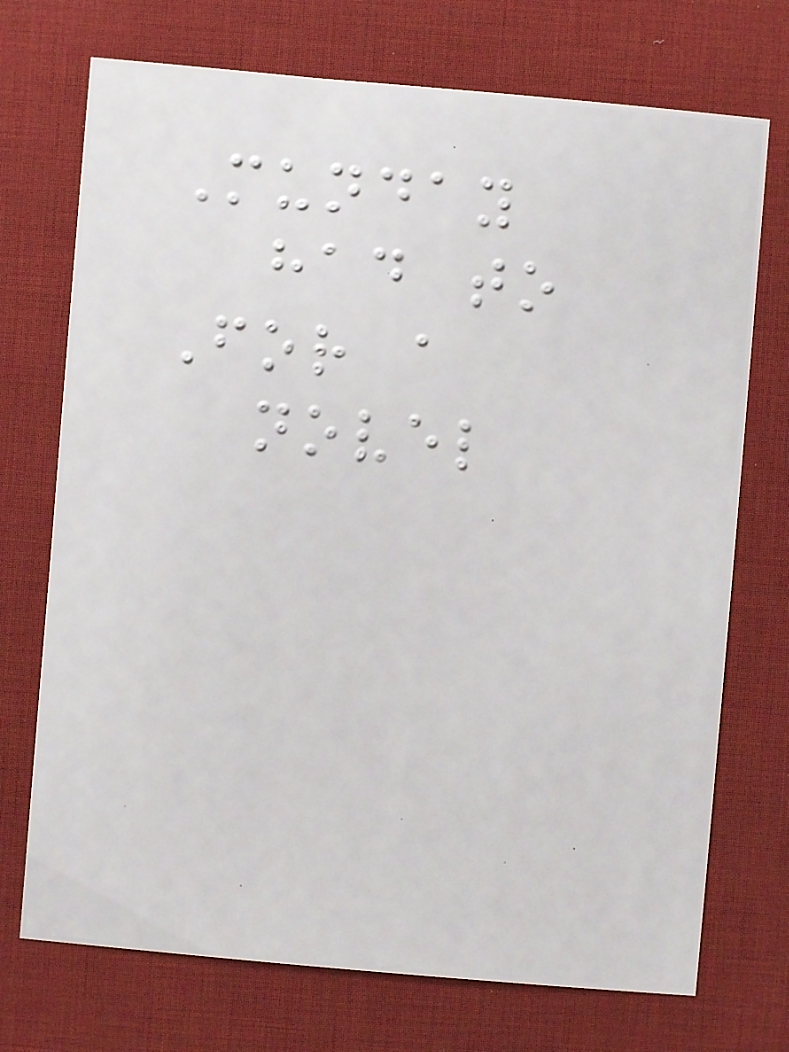Munday
had to
For a
novel
